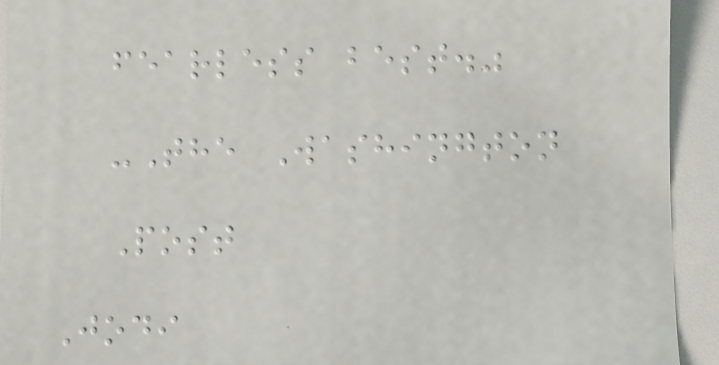fearless best."
-The Washington
Post
Jodi
